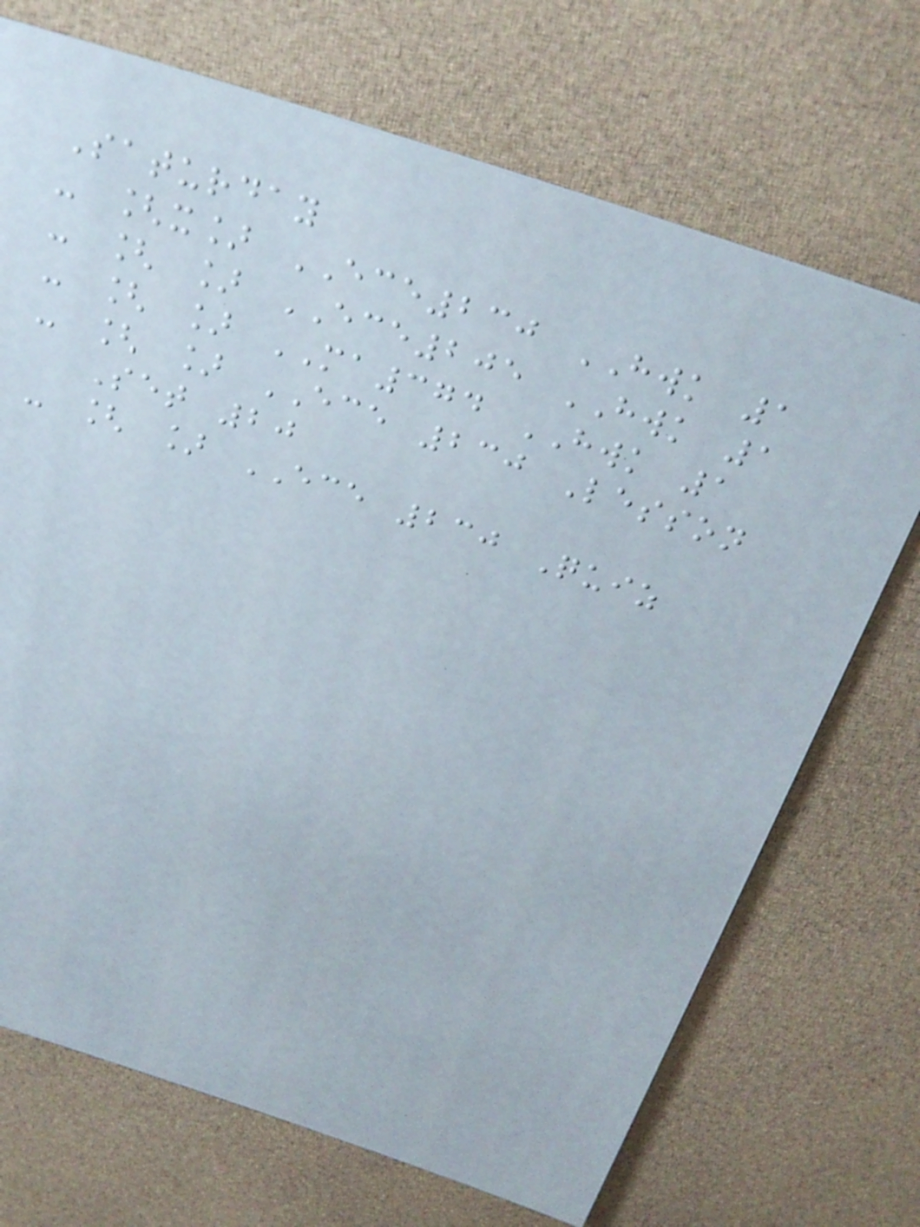Saturday
- [x] ECE230 HWK 1
- [ ] ECE205 HWK 1
- [ ] MA374 HWK 1
- [ ] ECE 230 Lesson
Set 20
- [ ] ECE 230 Quiz
